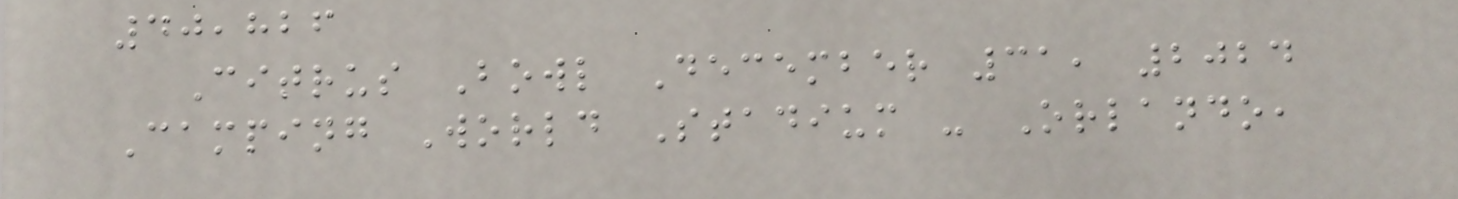40,826
Citrus Bowl December 31, 2024
Camping World Stadium - Orlando,
